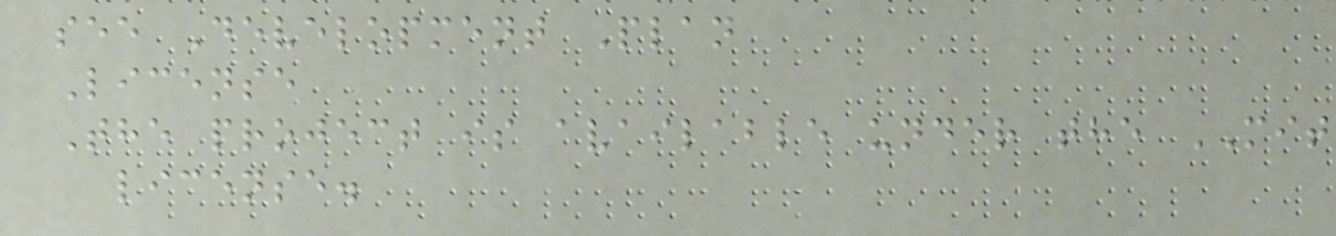see Development Plan
License
The project is available under the MIT
license.
